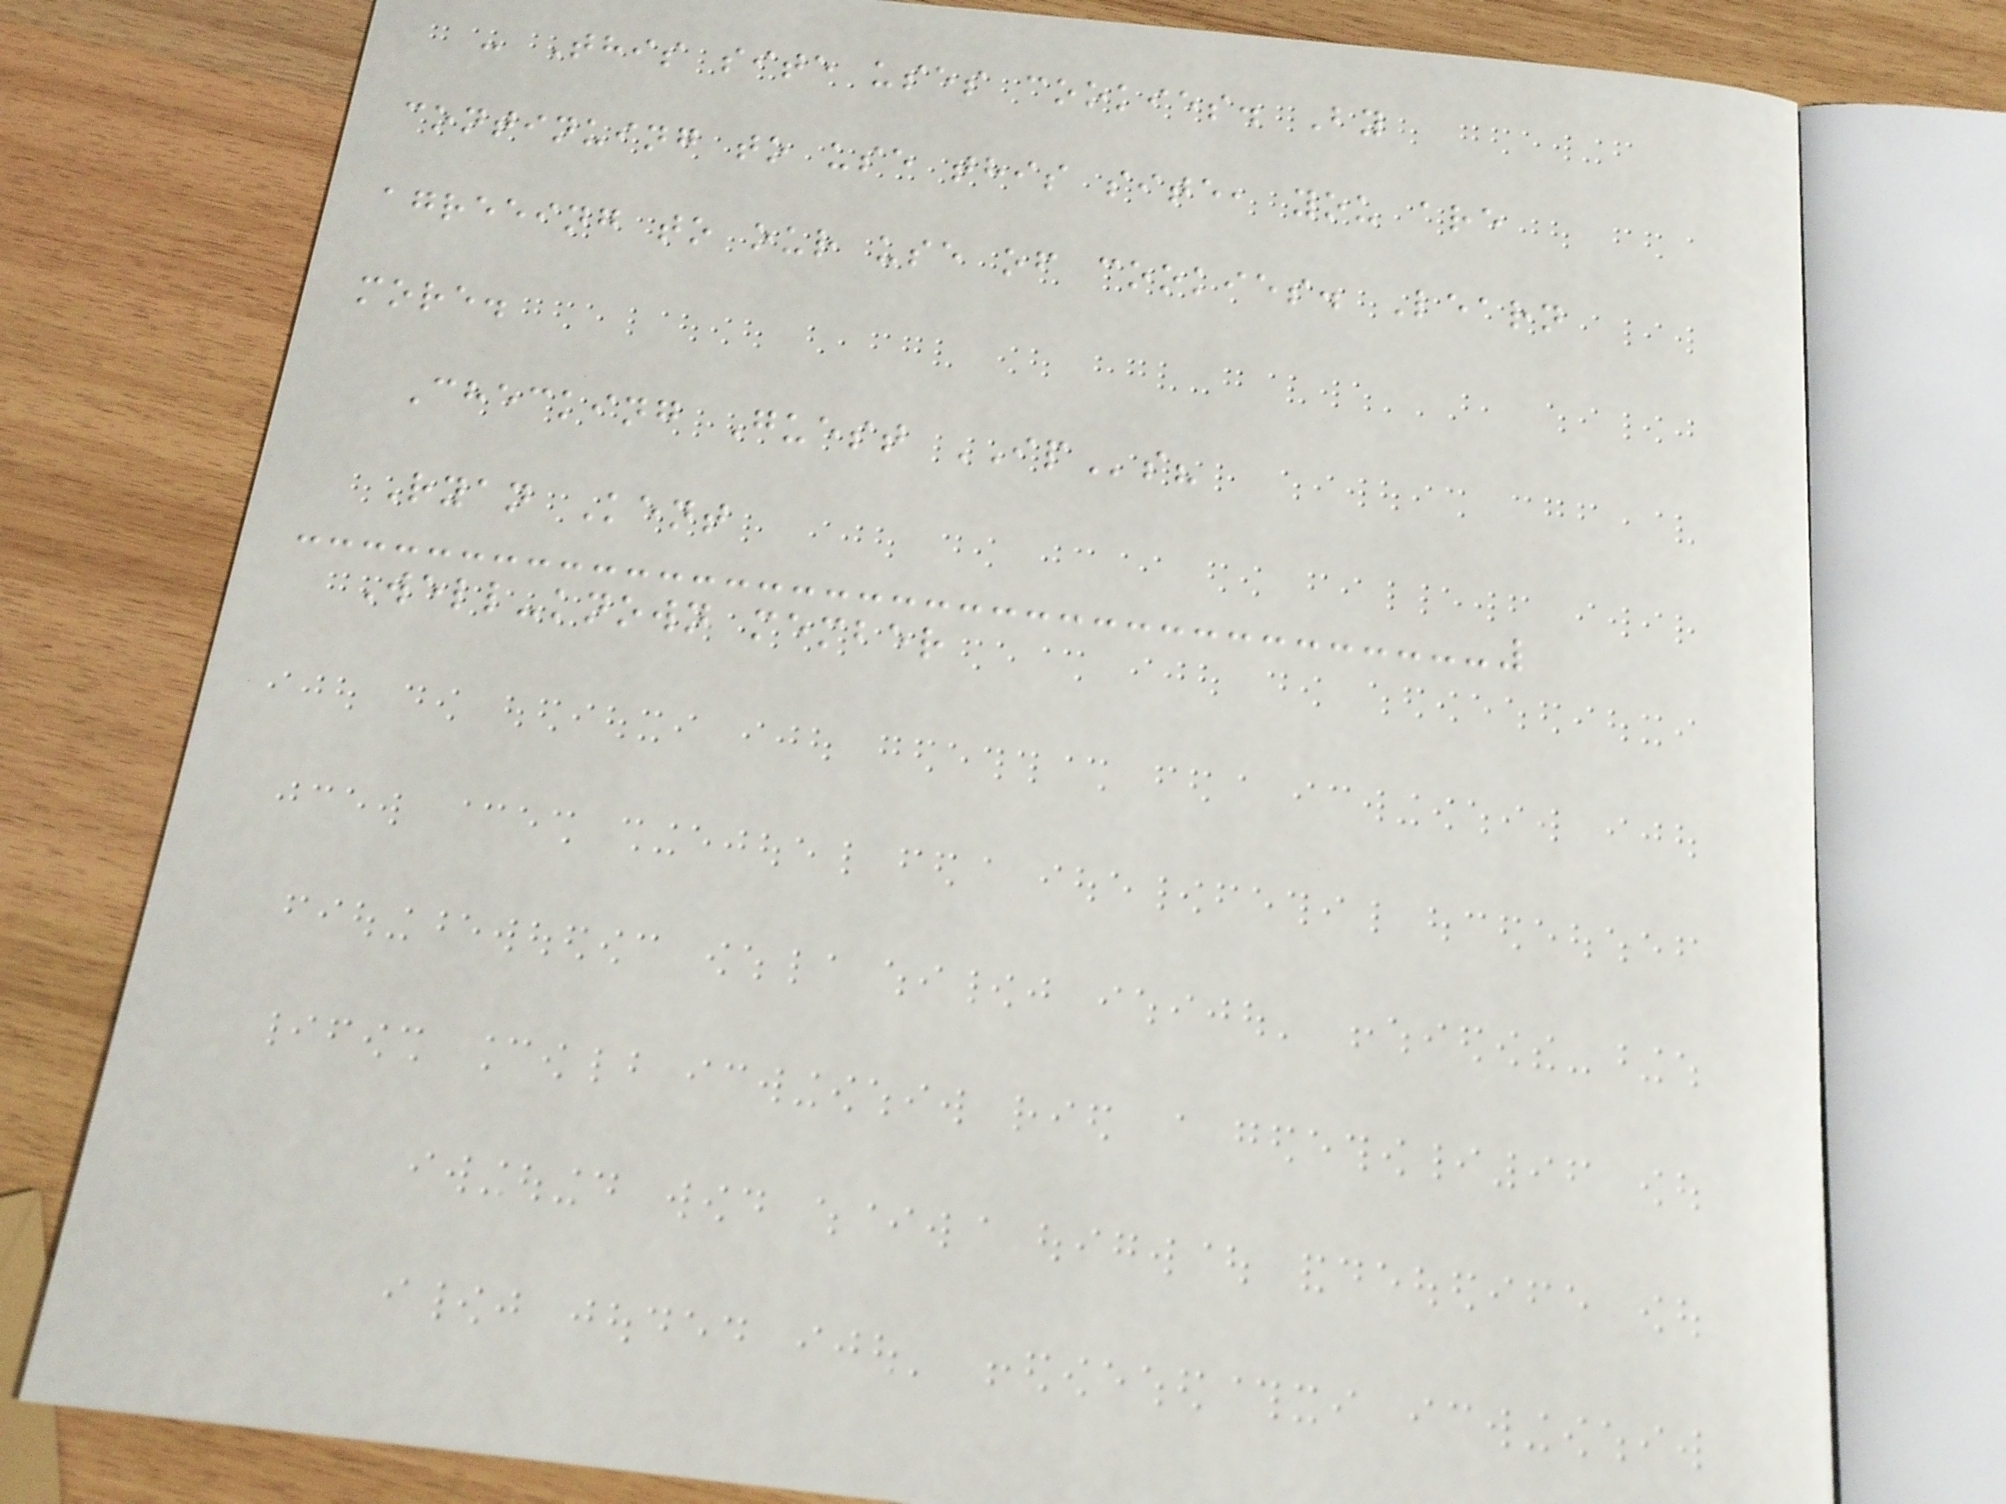- This site uses cookies. By
continuing to use this site, you are
agreeing to our use of cookies. Learn
more.
Checking Guest IPs?
Ryan Kent
Well-known member
